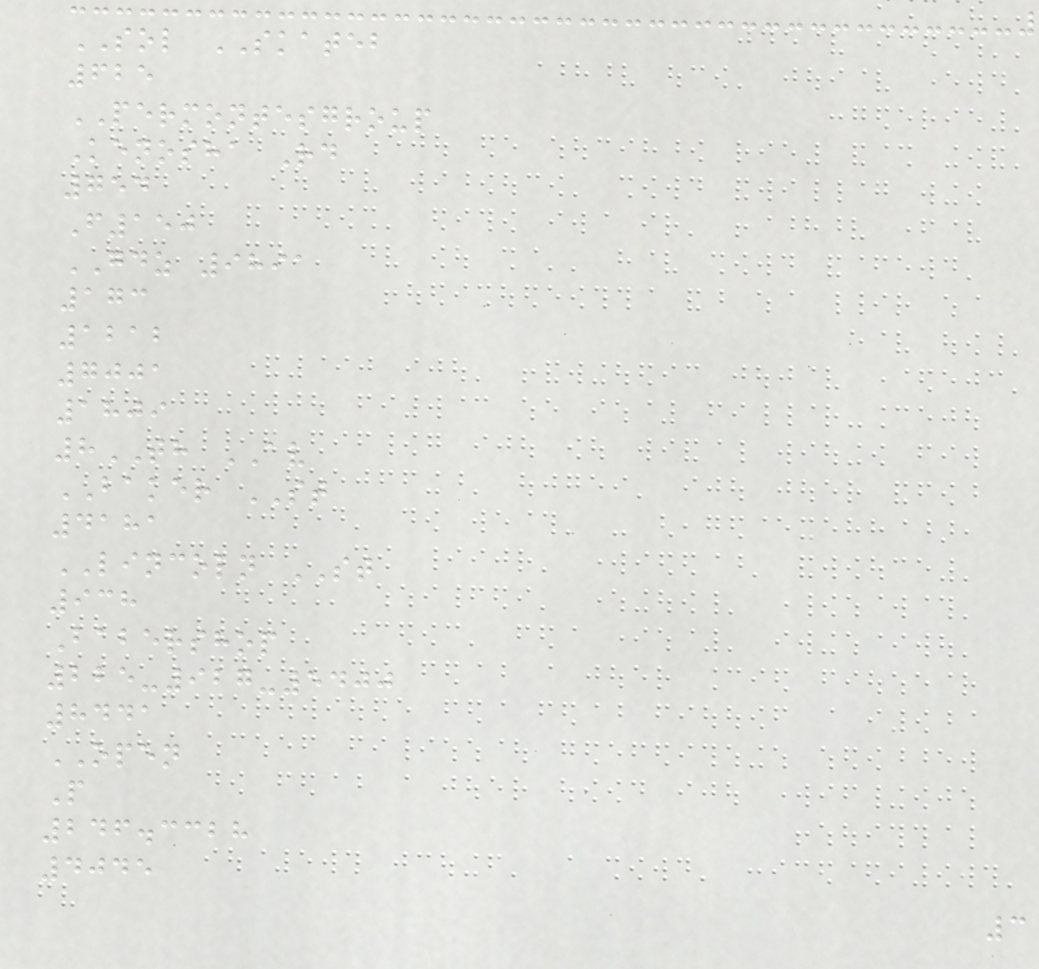SOL SKATEB
625
PERMONTESGROUP
Kenosha Rd
754
F150
GDZ 9891
173
1212
7001
1809
8TH AV
BAKER ST
4181
LINCOLN ST
938
Babershop
225-927-5400
8441
OPEN
P
246.3328
4045
3
